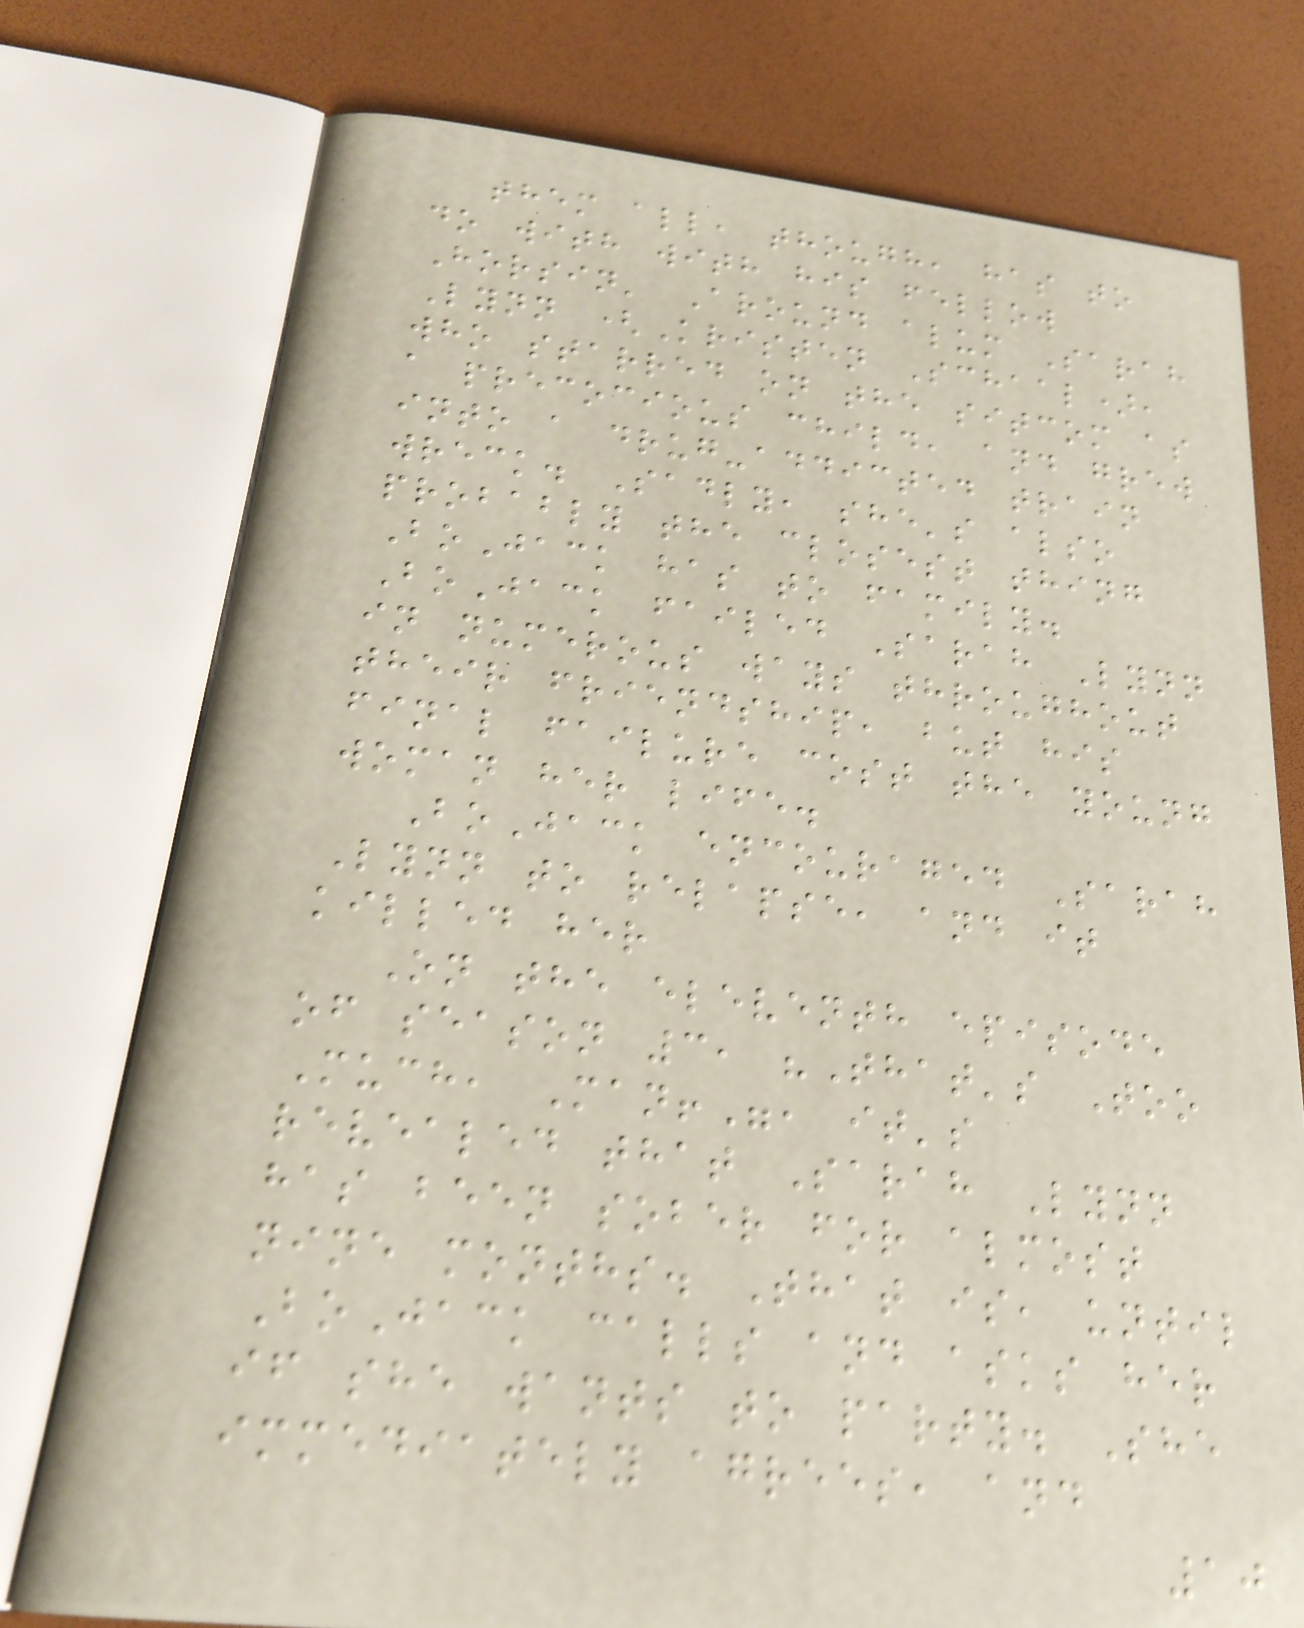them all, though, has to
do with with his fellow
Horsin' Around alum Sarah
Lynn (Kristen Schaal),
who starred on the sitcom as
a precocious child, and grew
into a drug-addicted train
wreck. Sadly, she's also
probably the closest thing
BoJack has to family.
BoJack failed Sarah Lynn
in numerous ways throughout
their friendship, but his
final failure cost the young
woman her life.
BoJack encouraged Sarah
Lynn to relapse, and it
killed her
On the eleventh episode
of season 3, "That's Too
Much, Man!", it's
revealed that Sarah Lynn
has been sober for almost
nine months. That is, until
BoJack calls and asks her
if she wants to party. She
immediately agrees, and
10
